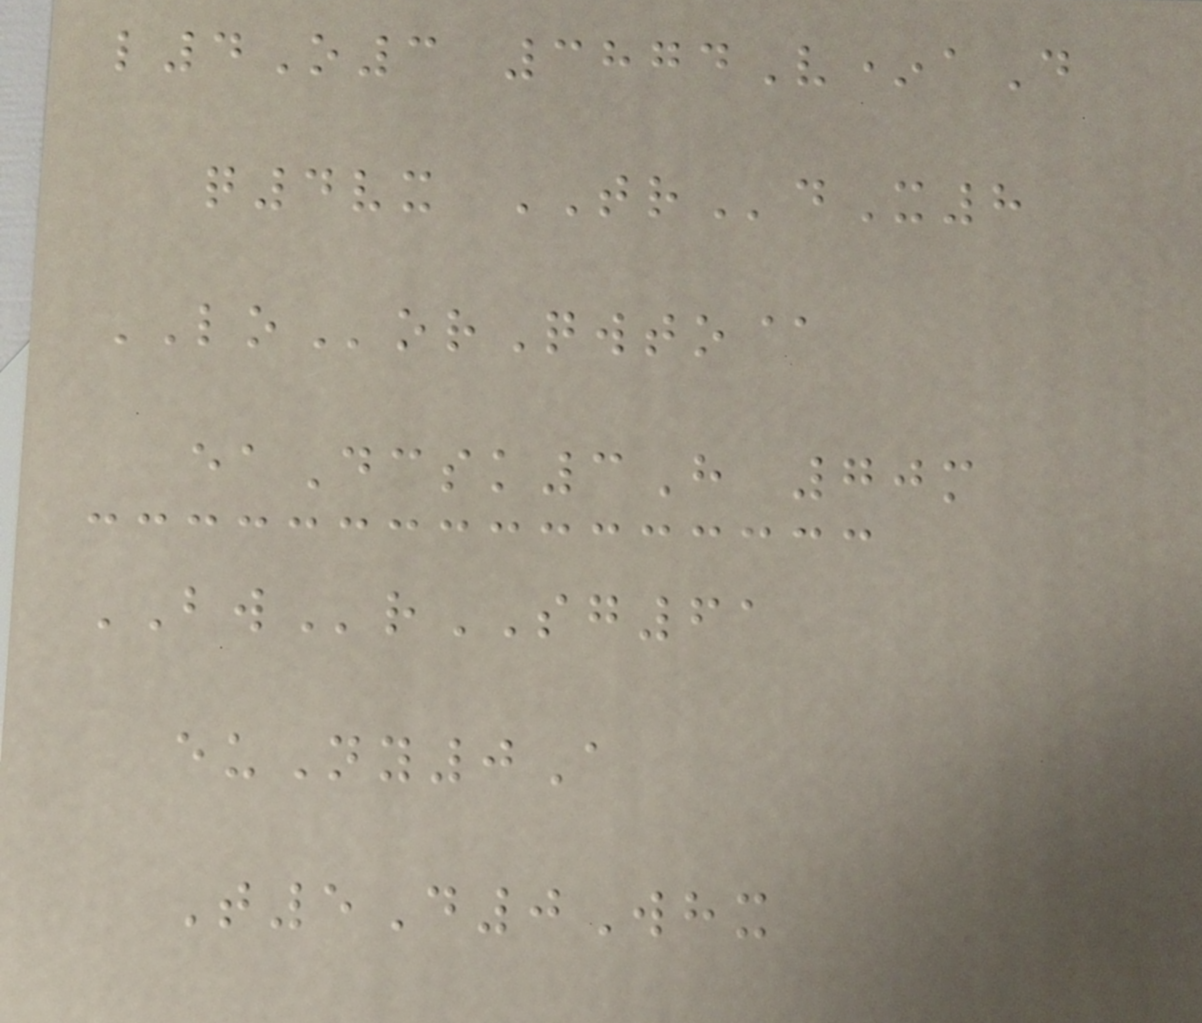l4O3 3874V*aD
q4vx TRdX8
LOorQwto@
eaDcsk3H 70m
BWrSG61
euNy0A
T5D0Whx
